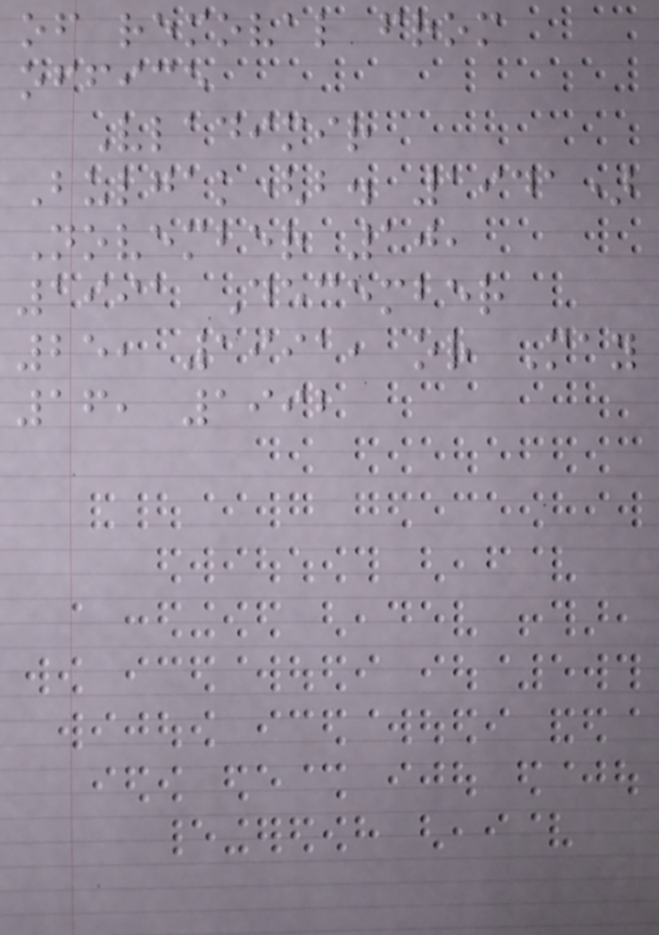of removal from
office
Vladimir
Bulgak(b. 1941)
November 10,
1991 December
25, 1991, or May
16, 1992
